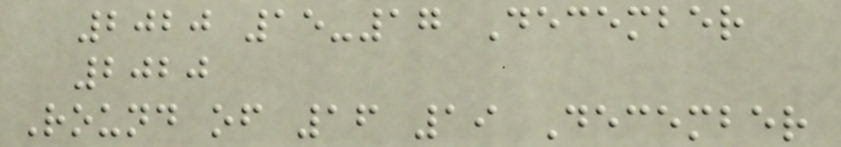2020 15-17 December
2020
Round of 16 19 December
